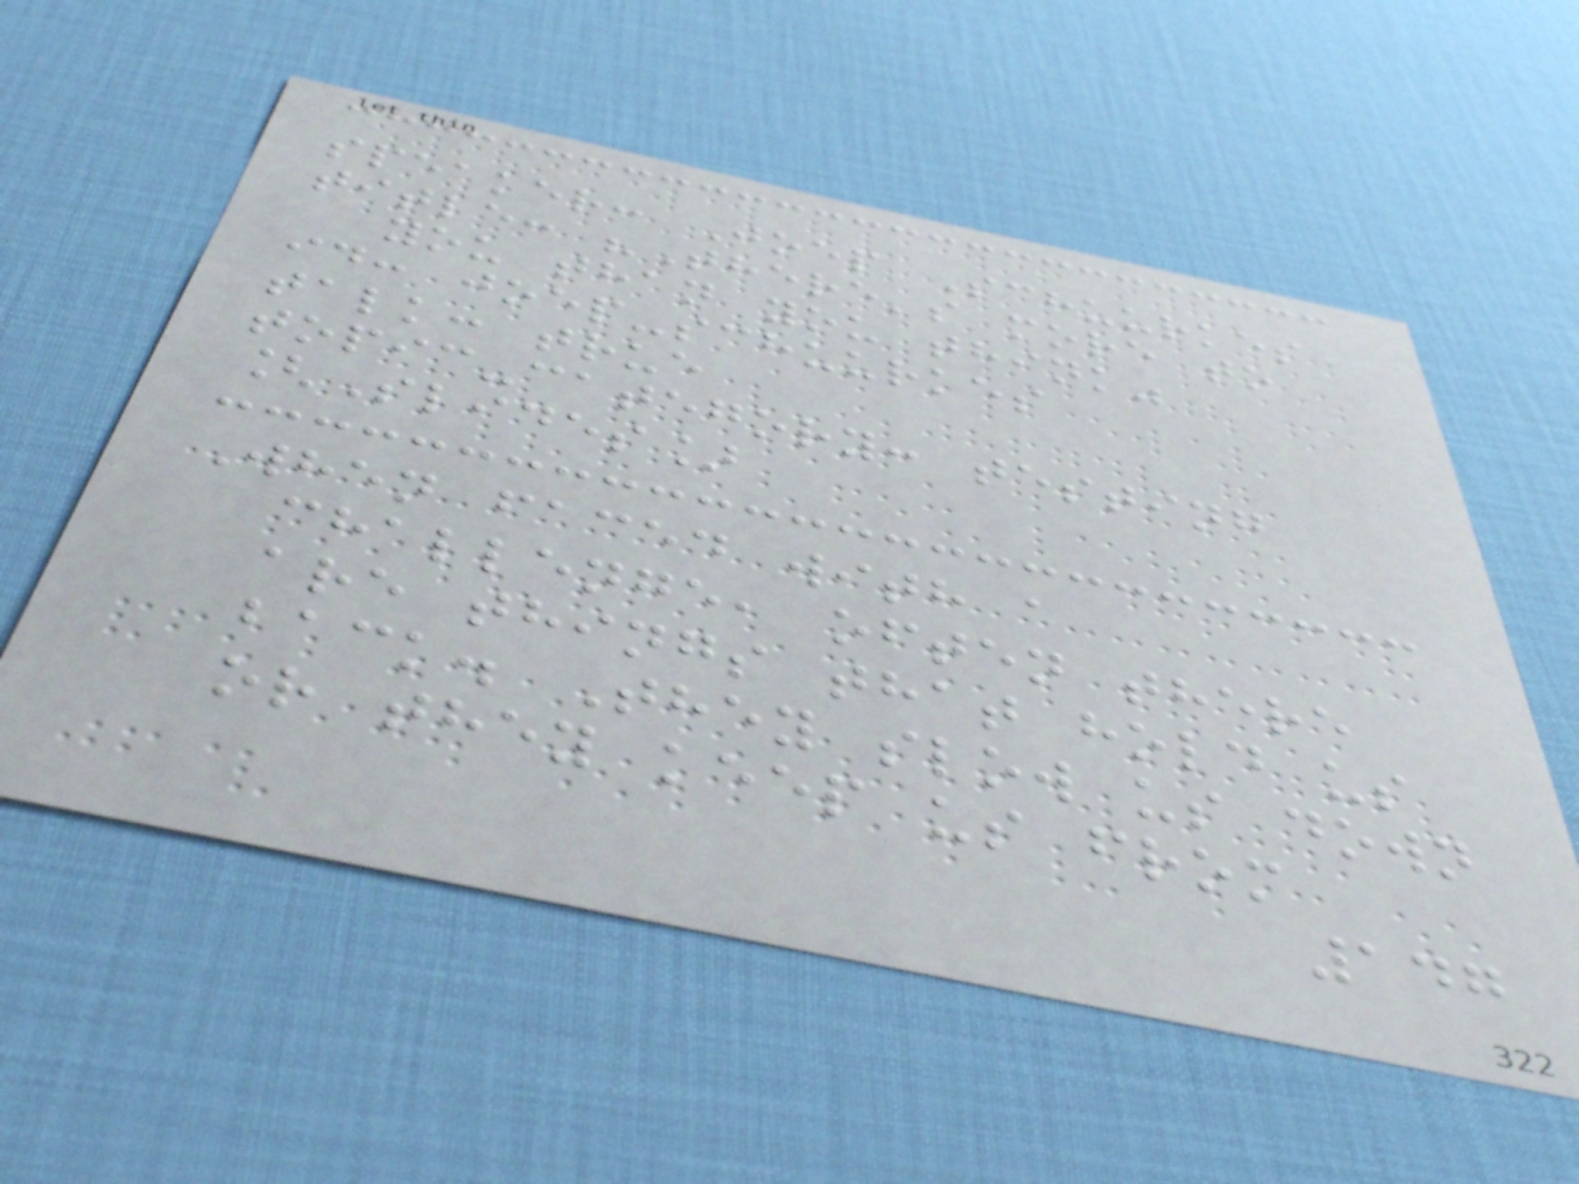speaker: Joep Schuurkes
title: "There's more to
you than you think"
id: joep-schuurkes
talk: true
topic-category: testing
[Slides]
When faced with a
challenge, often there
are things that hold us
back. They slow us down
or they keep us from
147
